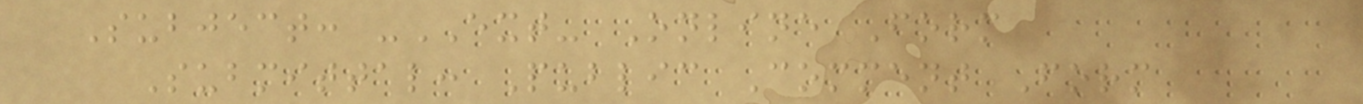Subject: -EXT- Online Form
Submittal: Public Comment Form
